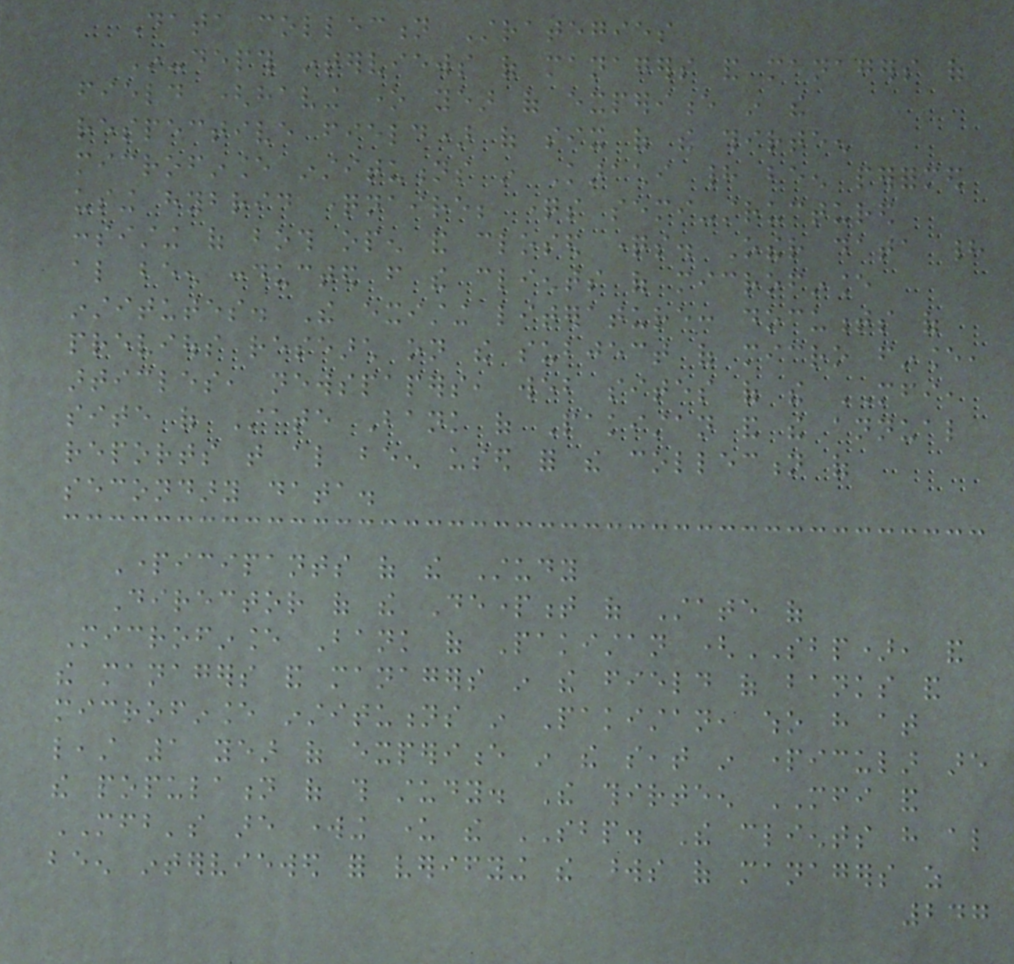Data collection Strategies
In-depth interviews of managers and managers of
field (having one year of experience in the
respective field) of six of the thirteen
microfinance institutions in Karachi had been performed
using hybrid questionnaire; questions semi-structured
consisting of both open and closed questions. Other data had
also been conducted from the clients of microfinance
institutes. The existing literature: documents of
previous research on the subject of micro finance,
articles, newspapers, web sites of the MFI,
site of State Bank of Pakistan and the annual
reports that also been used for the collection of
secondary data.
Participants of the Study
Director of the Department of State of
Microfinance Bank of Pakistan (SBP), and
the managers and managers in the field of banks and
microfinance institutions in Pakistan, who have at
least 1 year of experience in the seat in particular are
the population of this study. The thirteen MFI and
MFB's are working under the SBP. The clients have also
been interviewed for verifying the words of managers as
247
